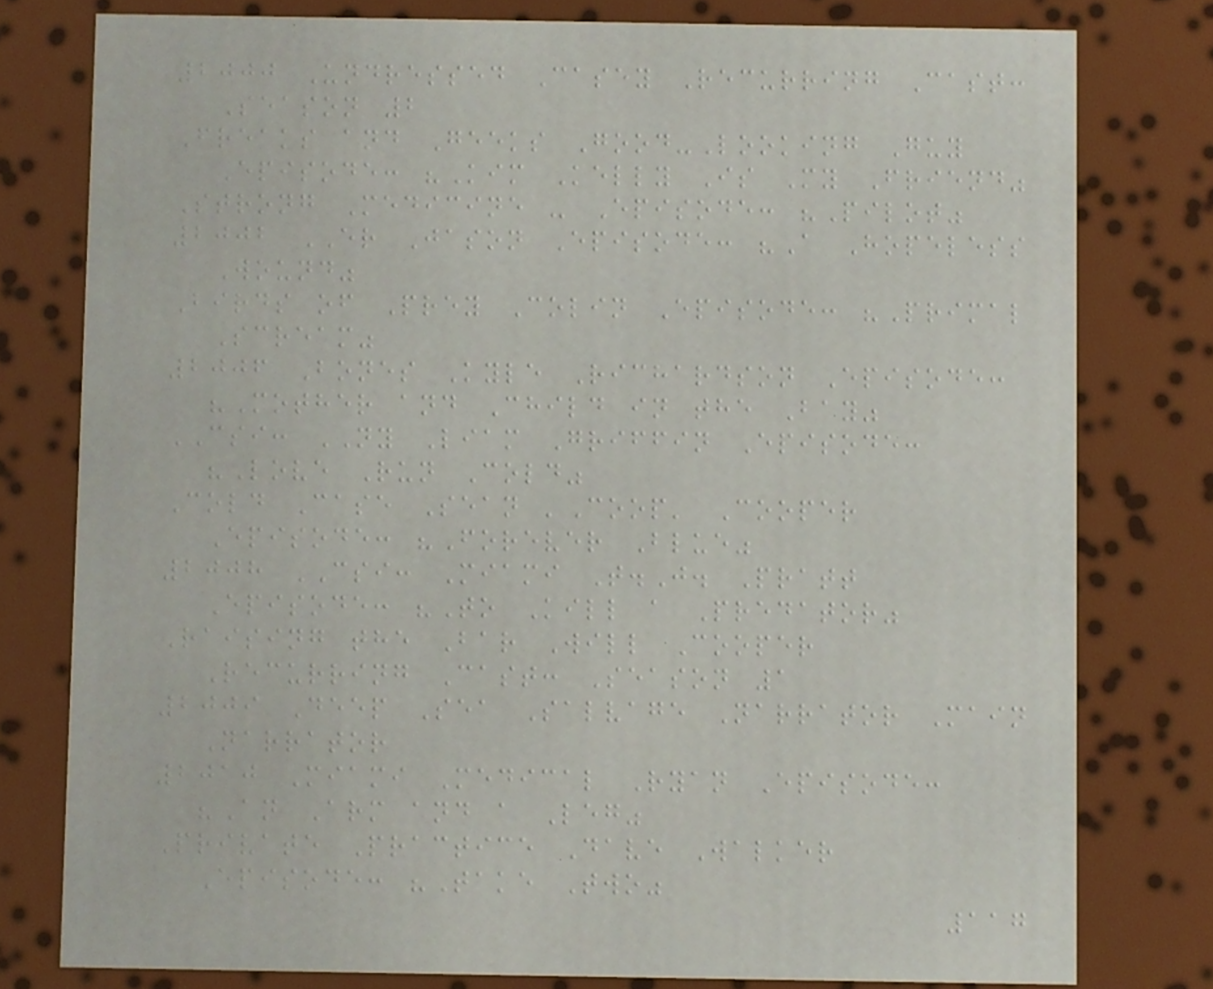2000 Undressed Casey Recurring Cast:
Season 2
Freaks and Geeks Good-Looking Guy
Episode: "Kim Kelly Is My Friend"
Strong Medicine - Episode: "Pilot"
2002 ER Jason Episode: "A Hopeless
Wound"
Birds of Prey Colin Episode: "Primal
Scream"
2006 Bones Kyle Richardson Episode:
"Mother and Child in the Bay"
CSI: NY Liam Griffin Episode:
"Love Run Cold"
Cold Case Sean 'Coop' Cooper
Episode: "Forever Blue"
2008 CSI: Miami T.J. Pratt
Episode: "To Kill a Predator"
Raising the Bar Will Cooper
Recurring Cast: Season 1
2009 Deep Sea Salvage Narrator Main
Narrator
2010 Miami Medical Ryan Episode:
"An Arm and a Leg"
Private Practice Dave Walker
Episode: "Take Two"
117
